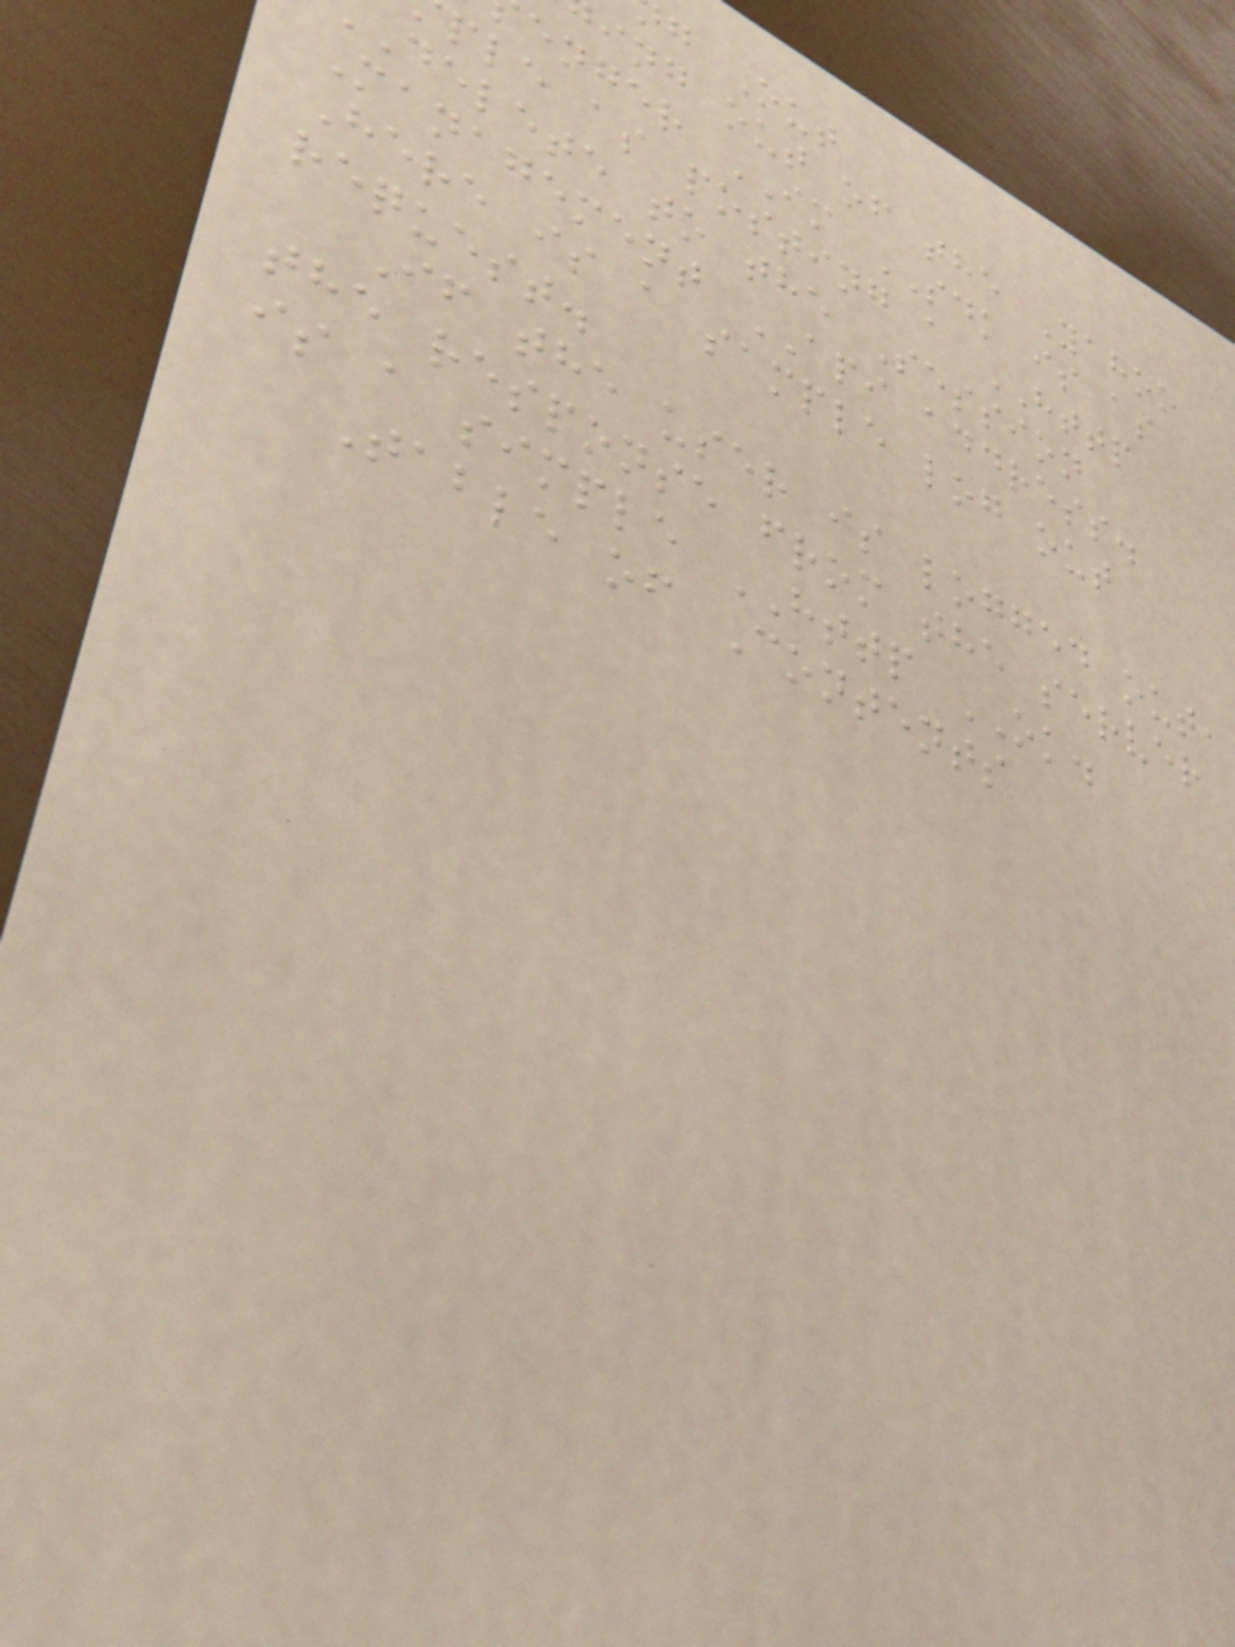g Out
ing out of the Yahoo
enger IM SDK is as
ple as posting a HTTP
delete to the Session
Management API address.
Here is a sample log out
request.
If the user is logged out,
the response from the server
is a simple HTTP OK.
Table of Contents
